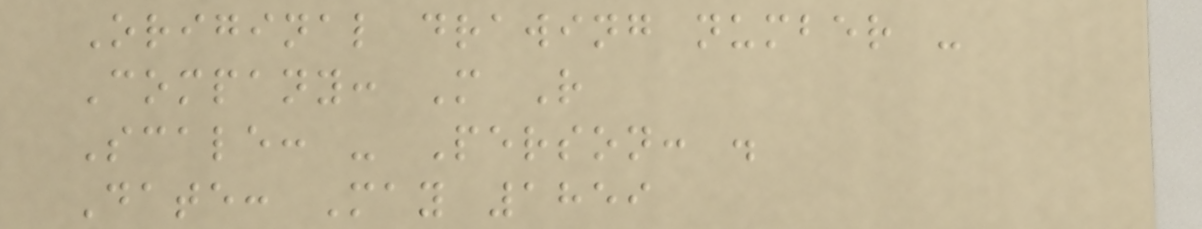Original drawing number -
Company: M R
Scale: - Person: .
Date: May 1859
